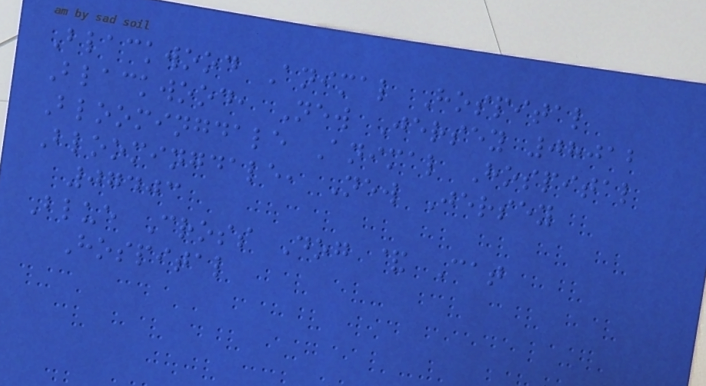Blackwood Animal Hospital
Blackwood, New Jersey 08012
Bloomingdale Animal Hospital
Bloomingdale, New Jersey
07403
Blue Cross Dog & Cat
Hospital
